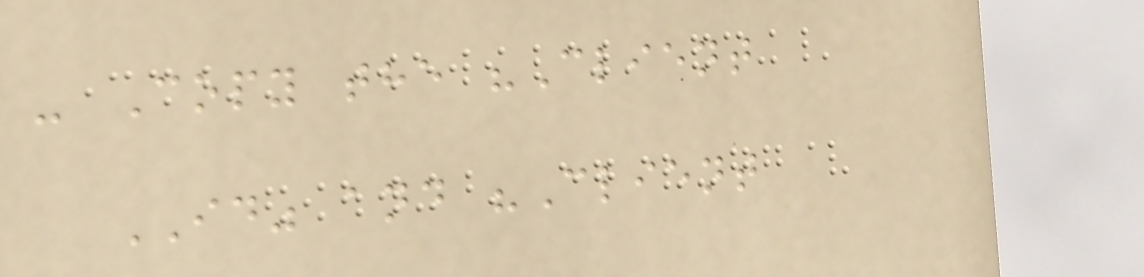- Copy the "Client
ID" and "Client
